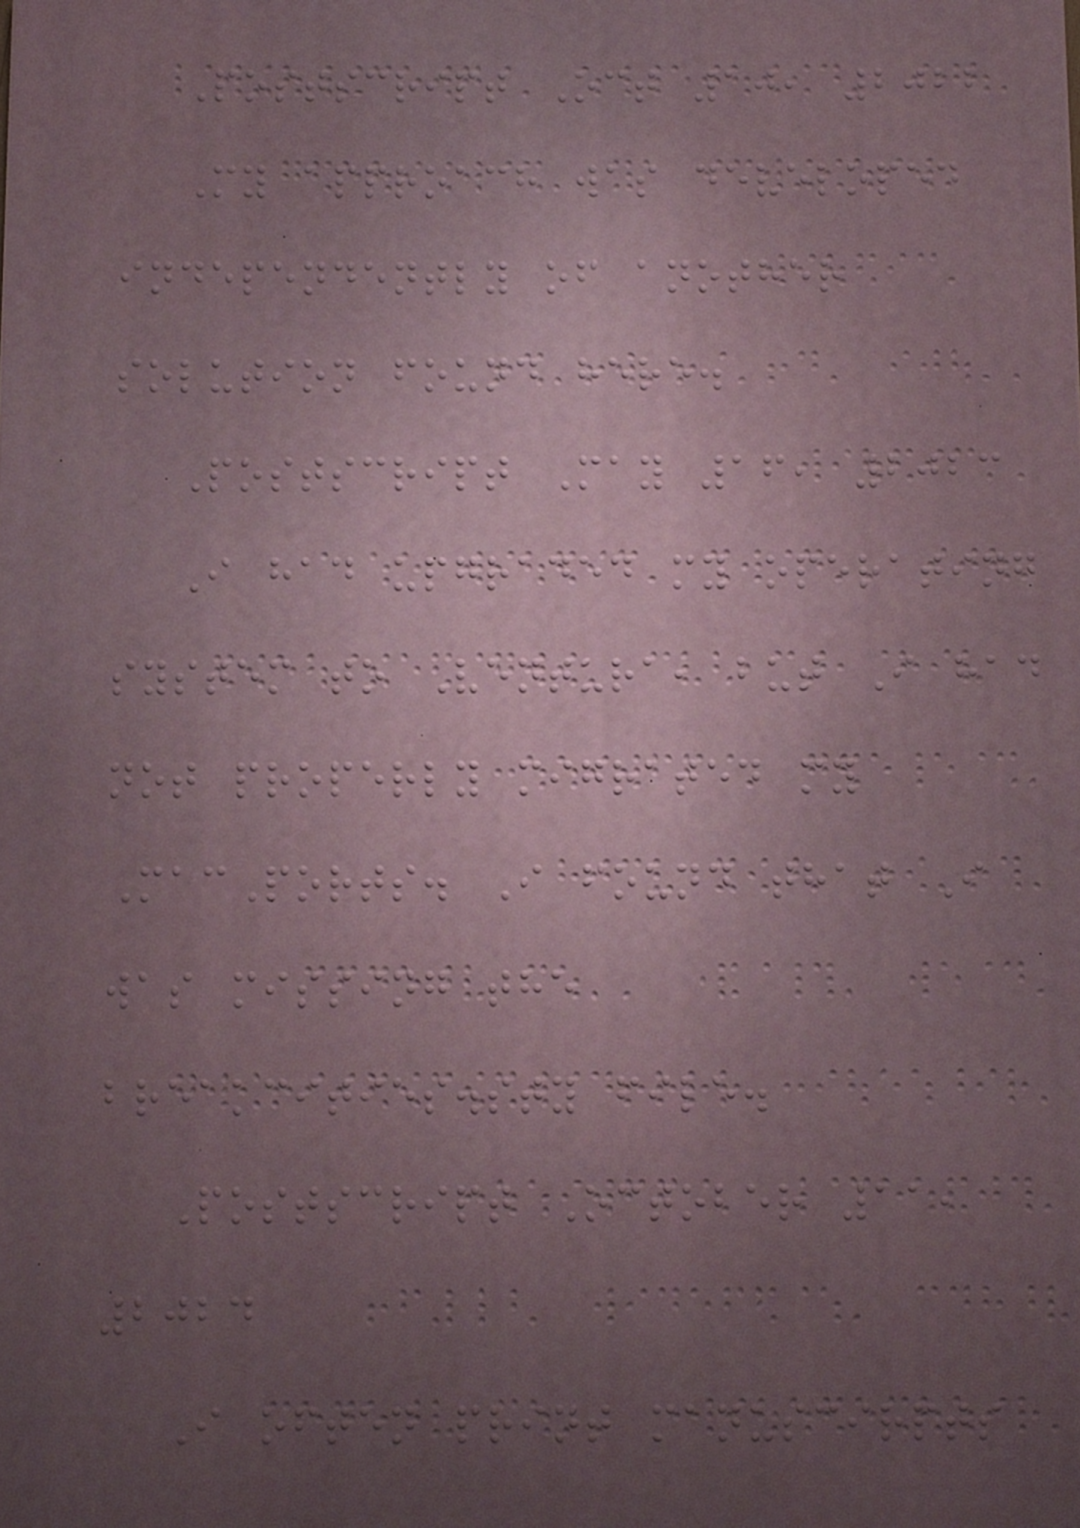Postscript Oct 10, 2022
My approach was developed
independently of another
solution found here.
Postscript May 16, 2023
I had upgraded my operating
system to Ventura, but I had
not properly migrated my
MacPorts. I found that I
was missing the
breakcities.sty file.
Postscript October 11,
2024
I often print manuscirpts
